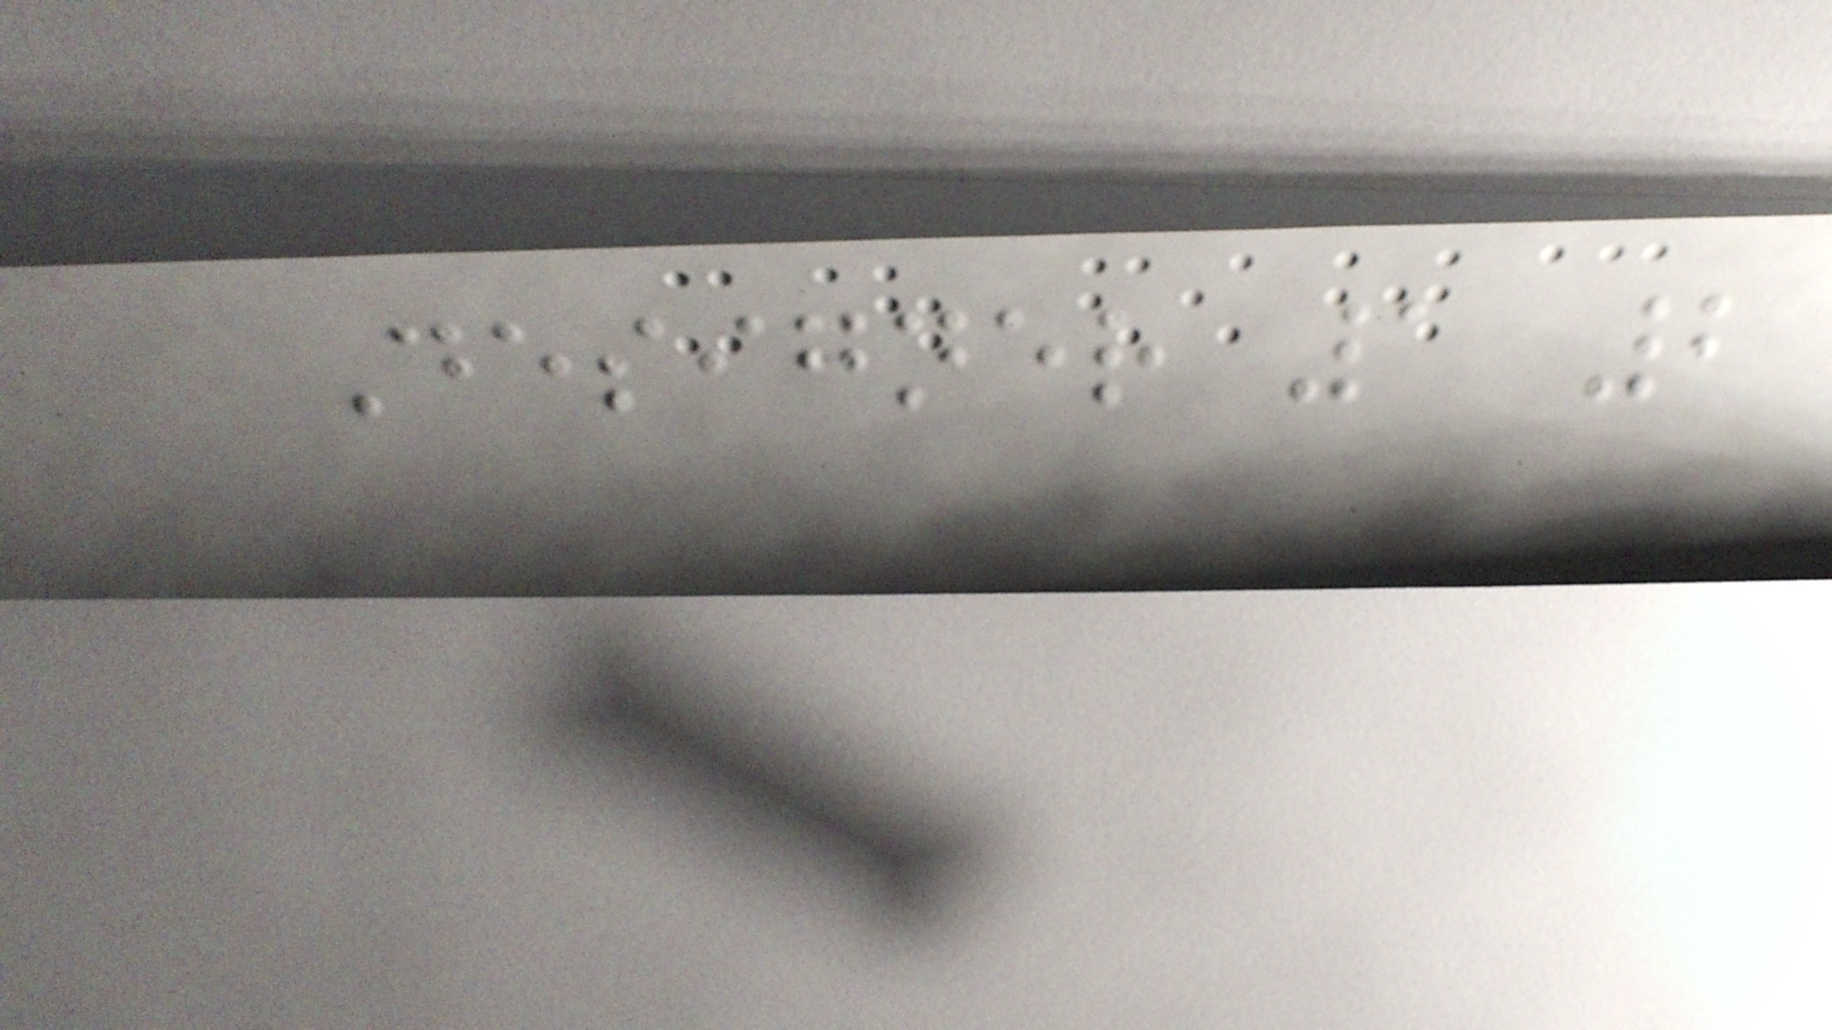Designer 1 2
